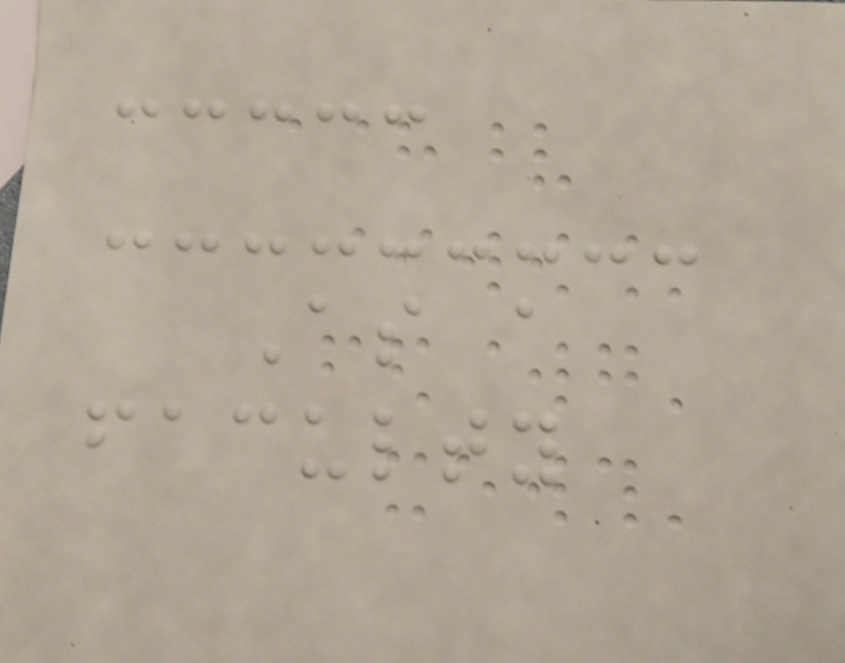As a
faculty
